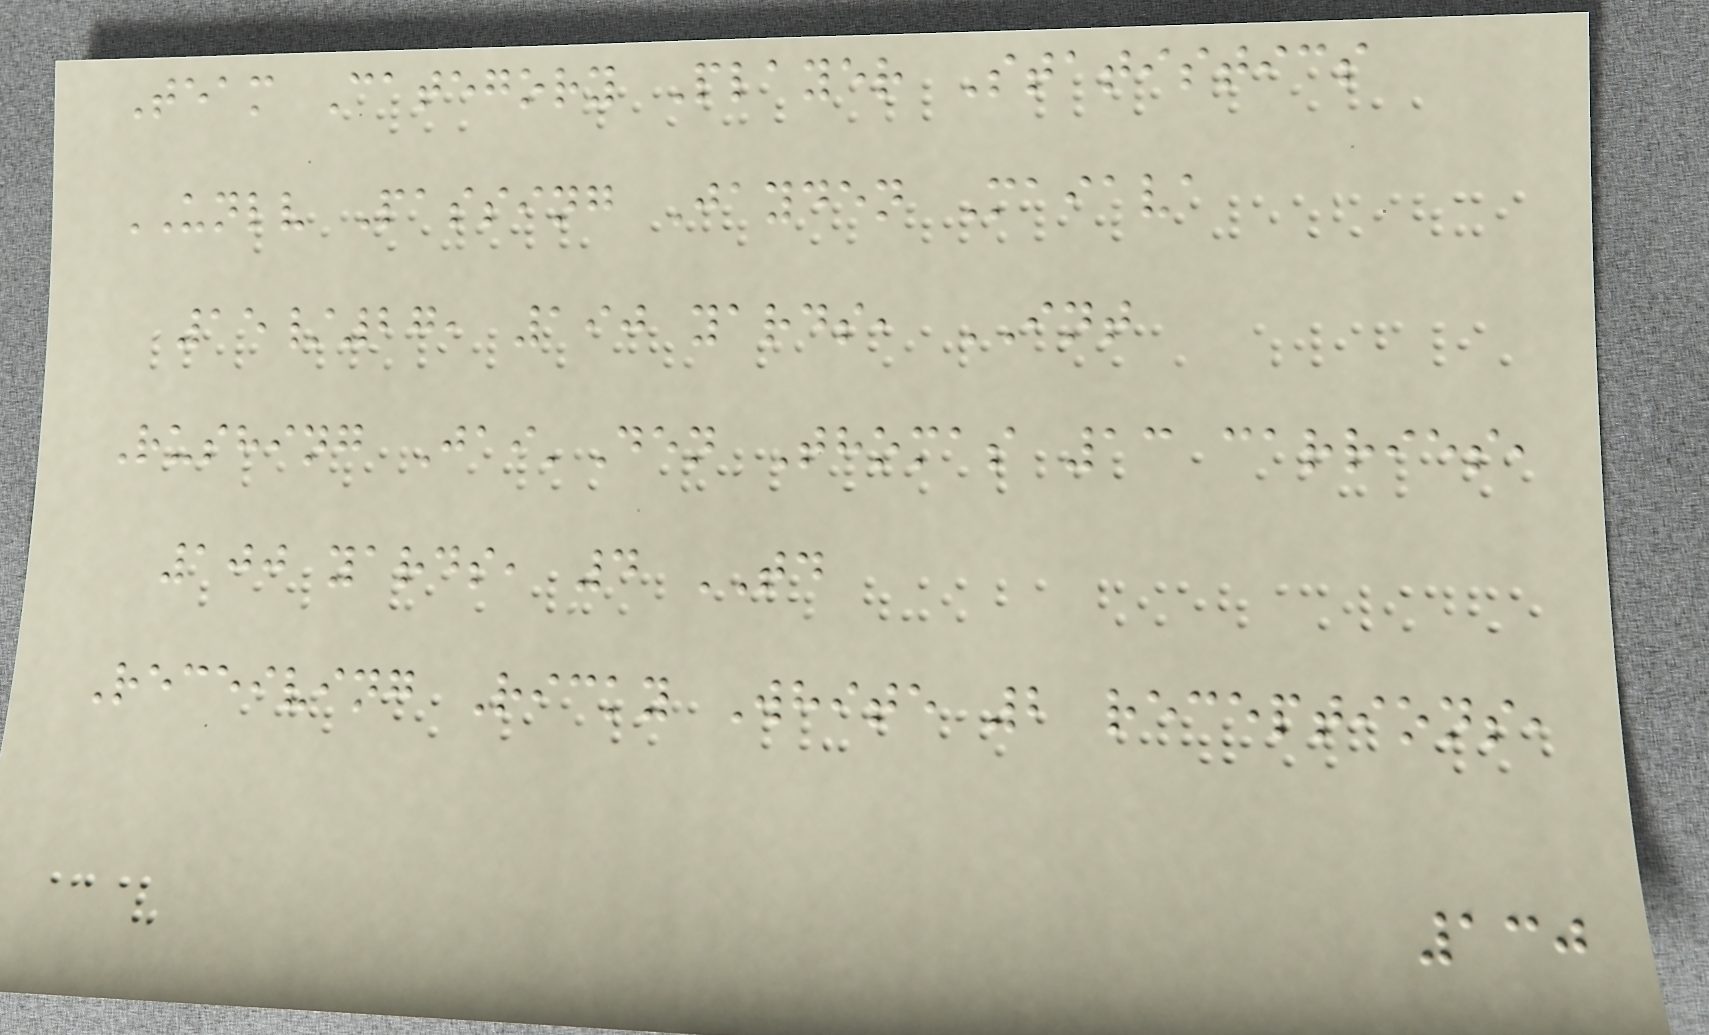Team Category Player Statistics
UNLV Passing Jayden Maiava
15/27, 190 yards, INT
Rushing Jai'Den Thomas 13 carries,
100 yards, 4 TD
Receiving Ricky White 2 receptions,
130
